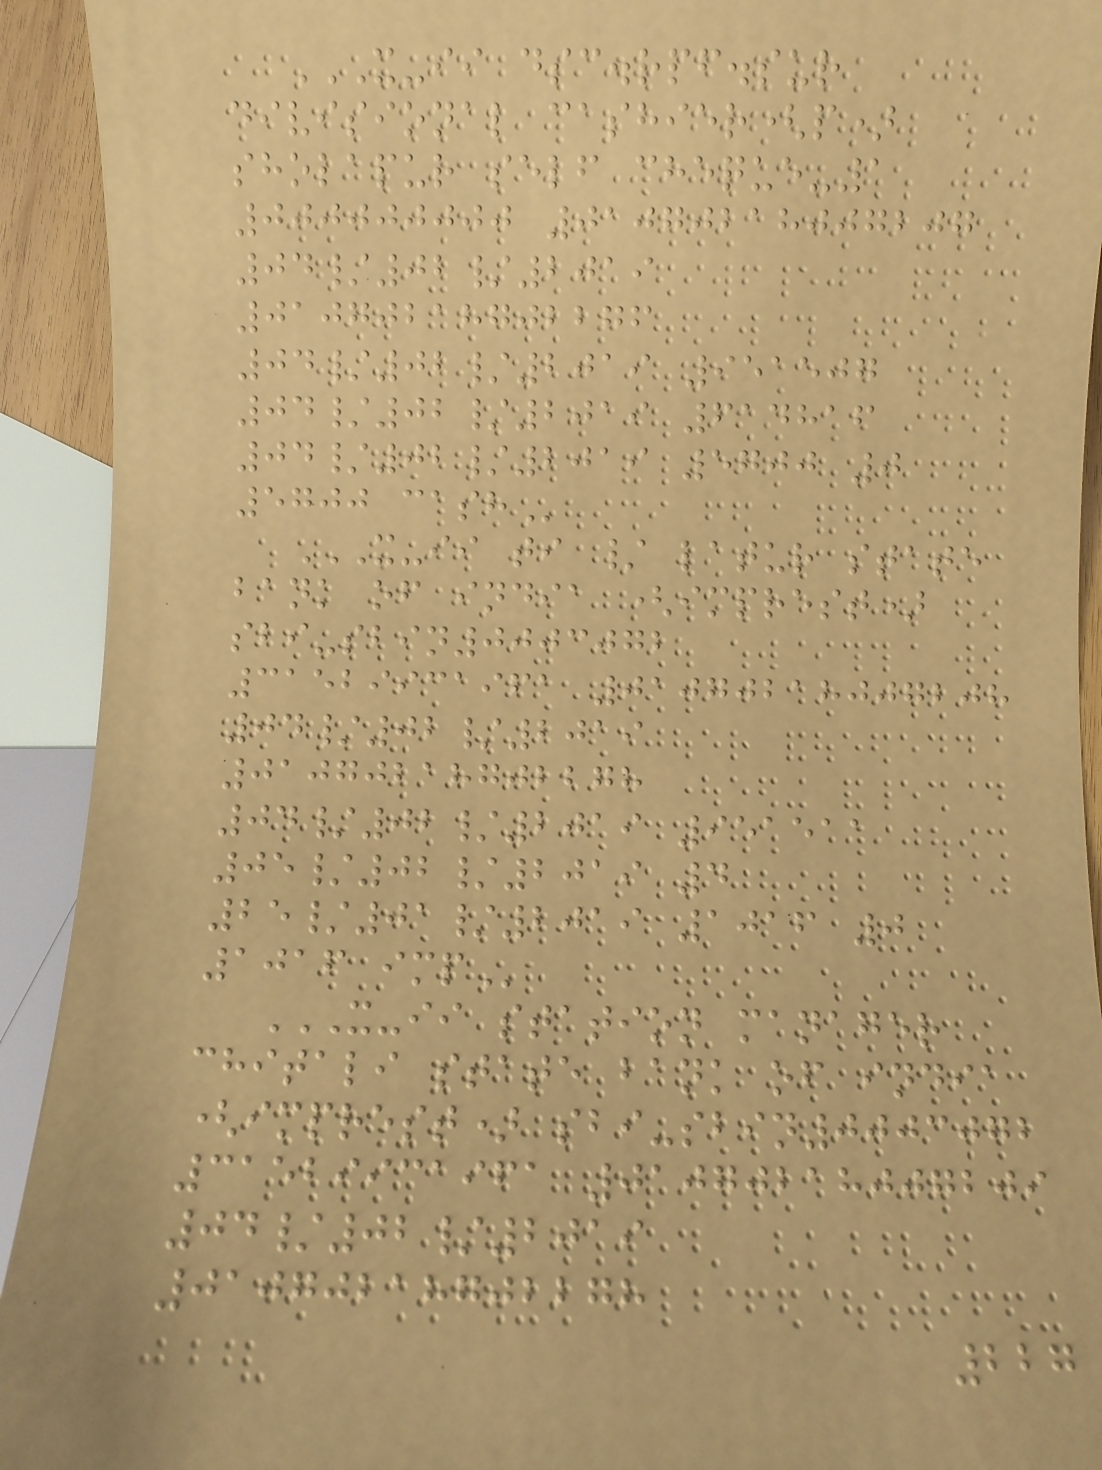X-II DSC.RPF.SUR
DIVISIONAL CASHIER(P)
SHOLAPUR SELF CHEQUE-1
000000000 01070218007207
04/02/2019
01070218702276
04/02/2019 951507
04/02/2019 614816
04/02/2019 5700 0
5700 CASH
X-II TI / LATUR STATE
BANK OF INDIA (IMPREST)
SBI-SBIN0003072
31529931961 01070218007208
04/02/2019
01070218702278
04/02/2019 951511
05/02/2019 4
25/01/2019 1016 0
1016 IMP
X-II STATION MANAGER
CHITALI STATE BANK OF INDIA
(IMPREST) SBI-SBIN0003072
31529931961 01070218007209
04/02/2019
01070218702278
227
